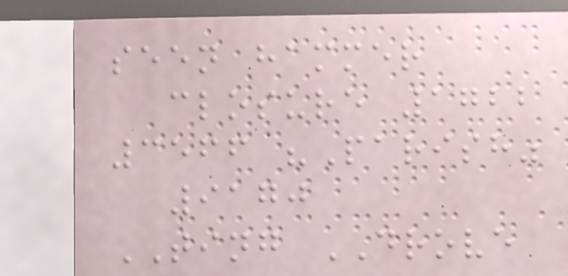seen hammer
closure 1722
3566 "Parish"
9170
TING DROVE
